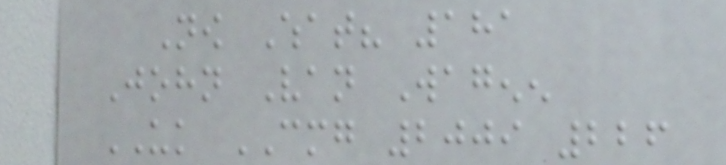Now What? 181
John Van Wagenen
UK CMG 2009 226
